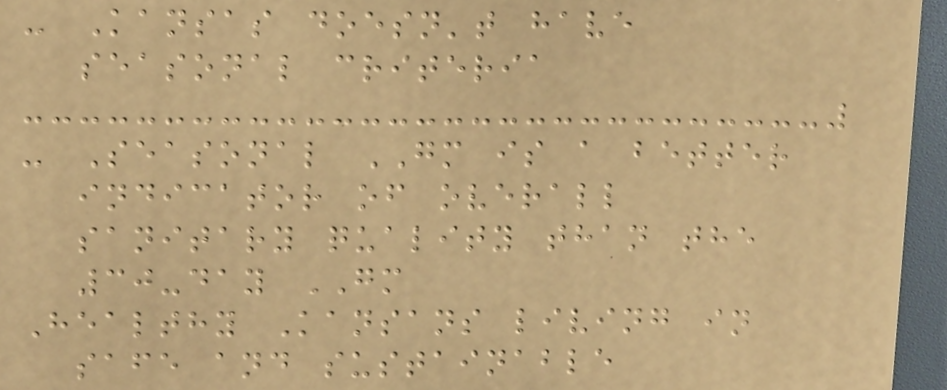- Kansas doesn't have
seasonal criteria
- Seasonal GM is a better
indicator of overall
sanitary quality than the
30-day GM
Healthy Kansans living in
safe and sustainable
